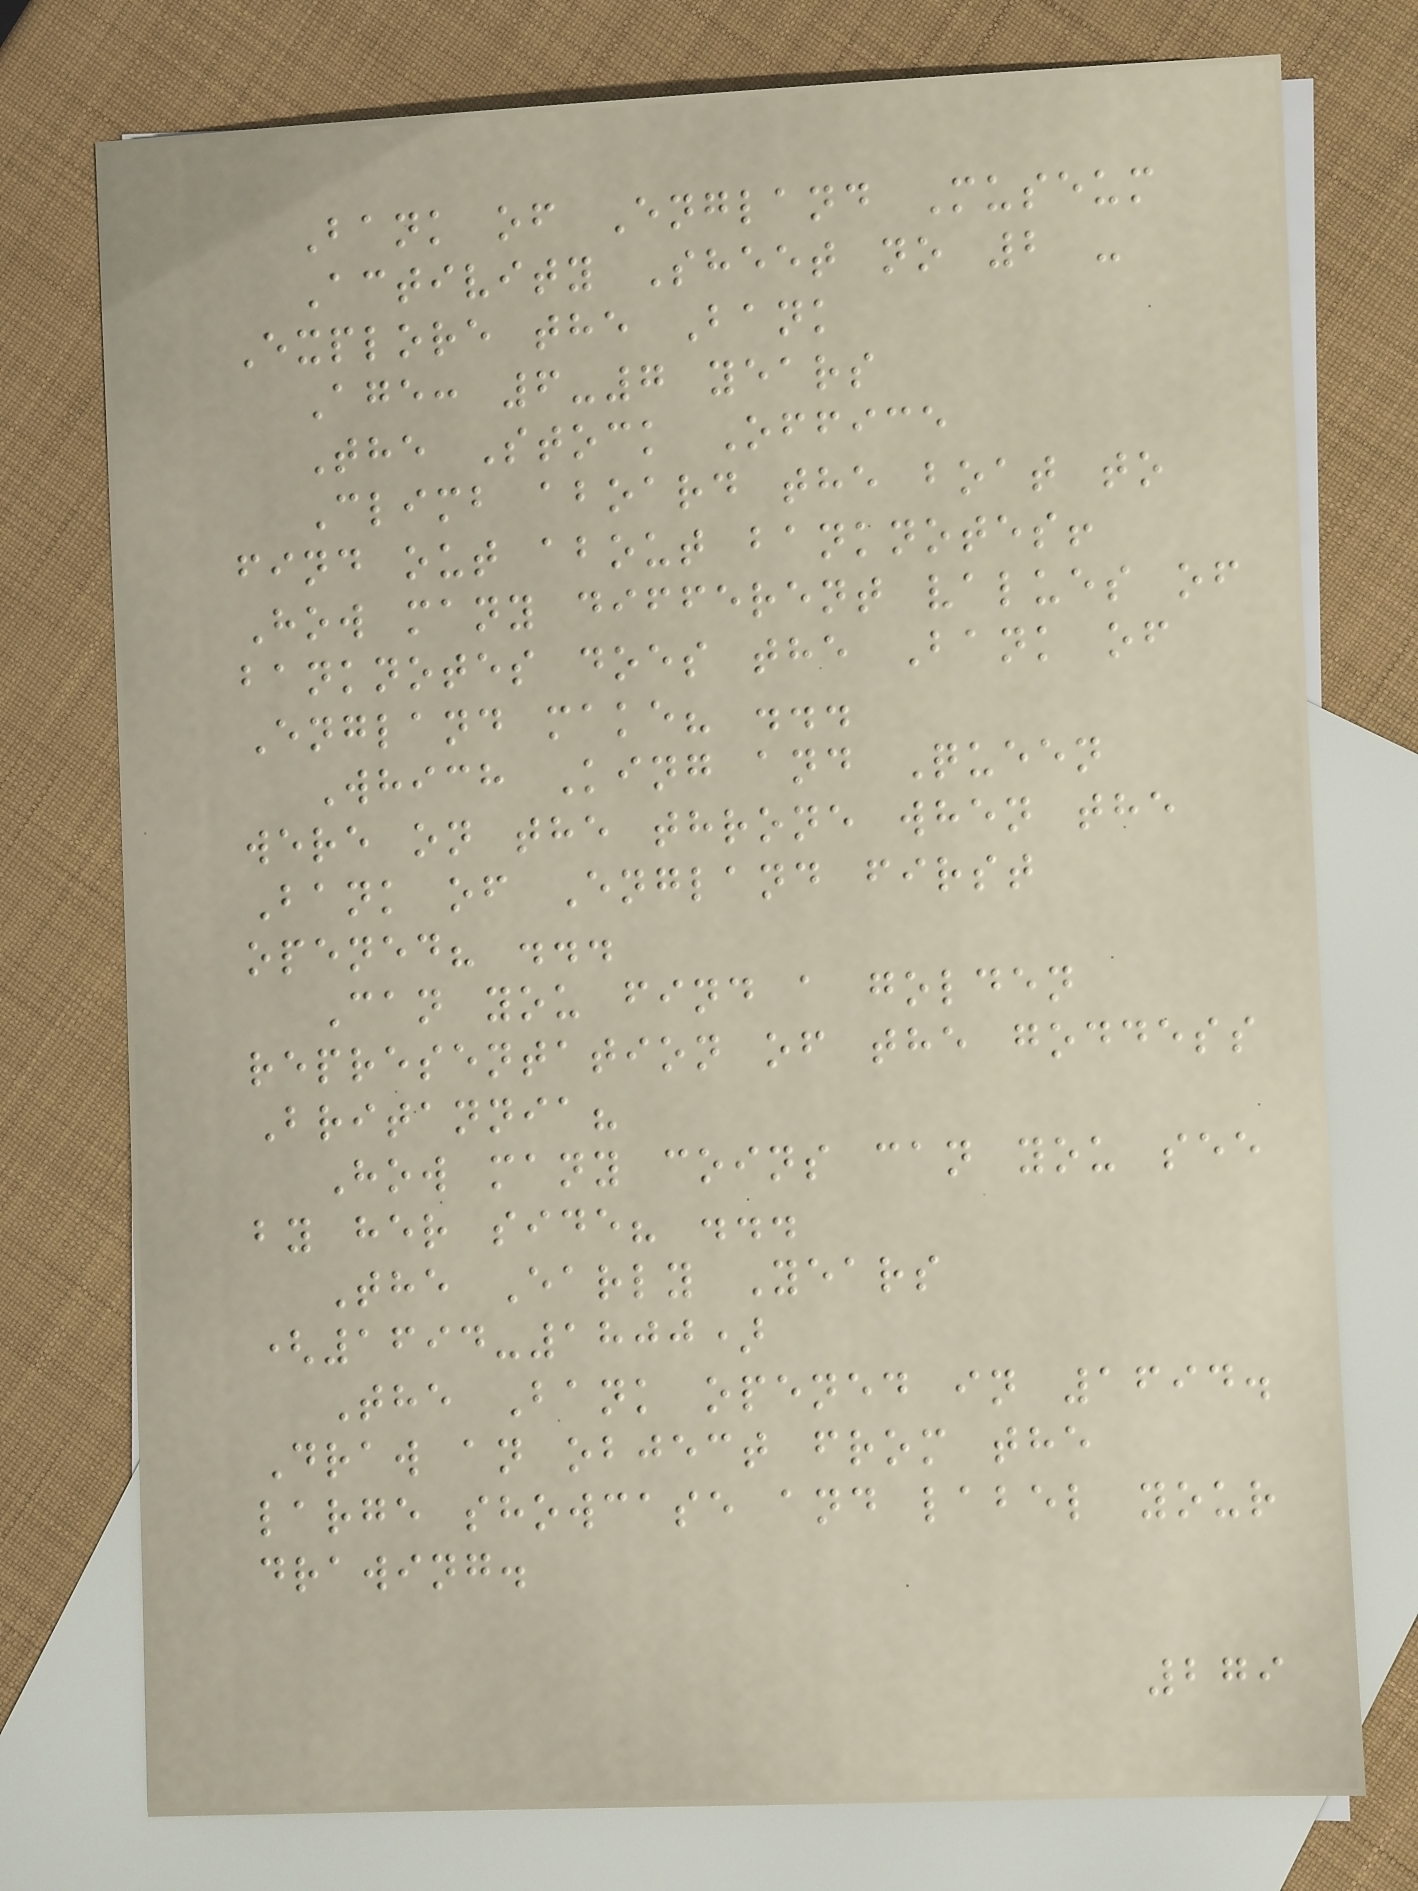Bank of England Museum
Activity Sheet no 2 -
Explore the Bank
Age: 6-7 years
The Stock Office
Climb aboard the boat to
find out about banknotes!
How many different values of
banknotes does the Bank of
England make? ...
Which King and Queen
were on the throne when the
Bank of England first
opened? ...
Can you find a golden
representation of the goddess
Britannia?
How many coins can you see
by her side? ...
The Early Years
(1694-1800)
The Bank opened in 1694.
Draw an object from the
large showcase and label your
drawing.
279
